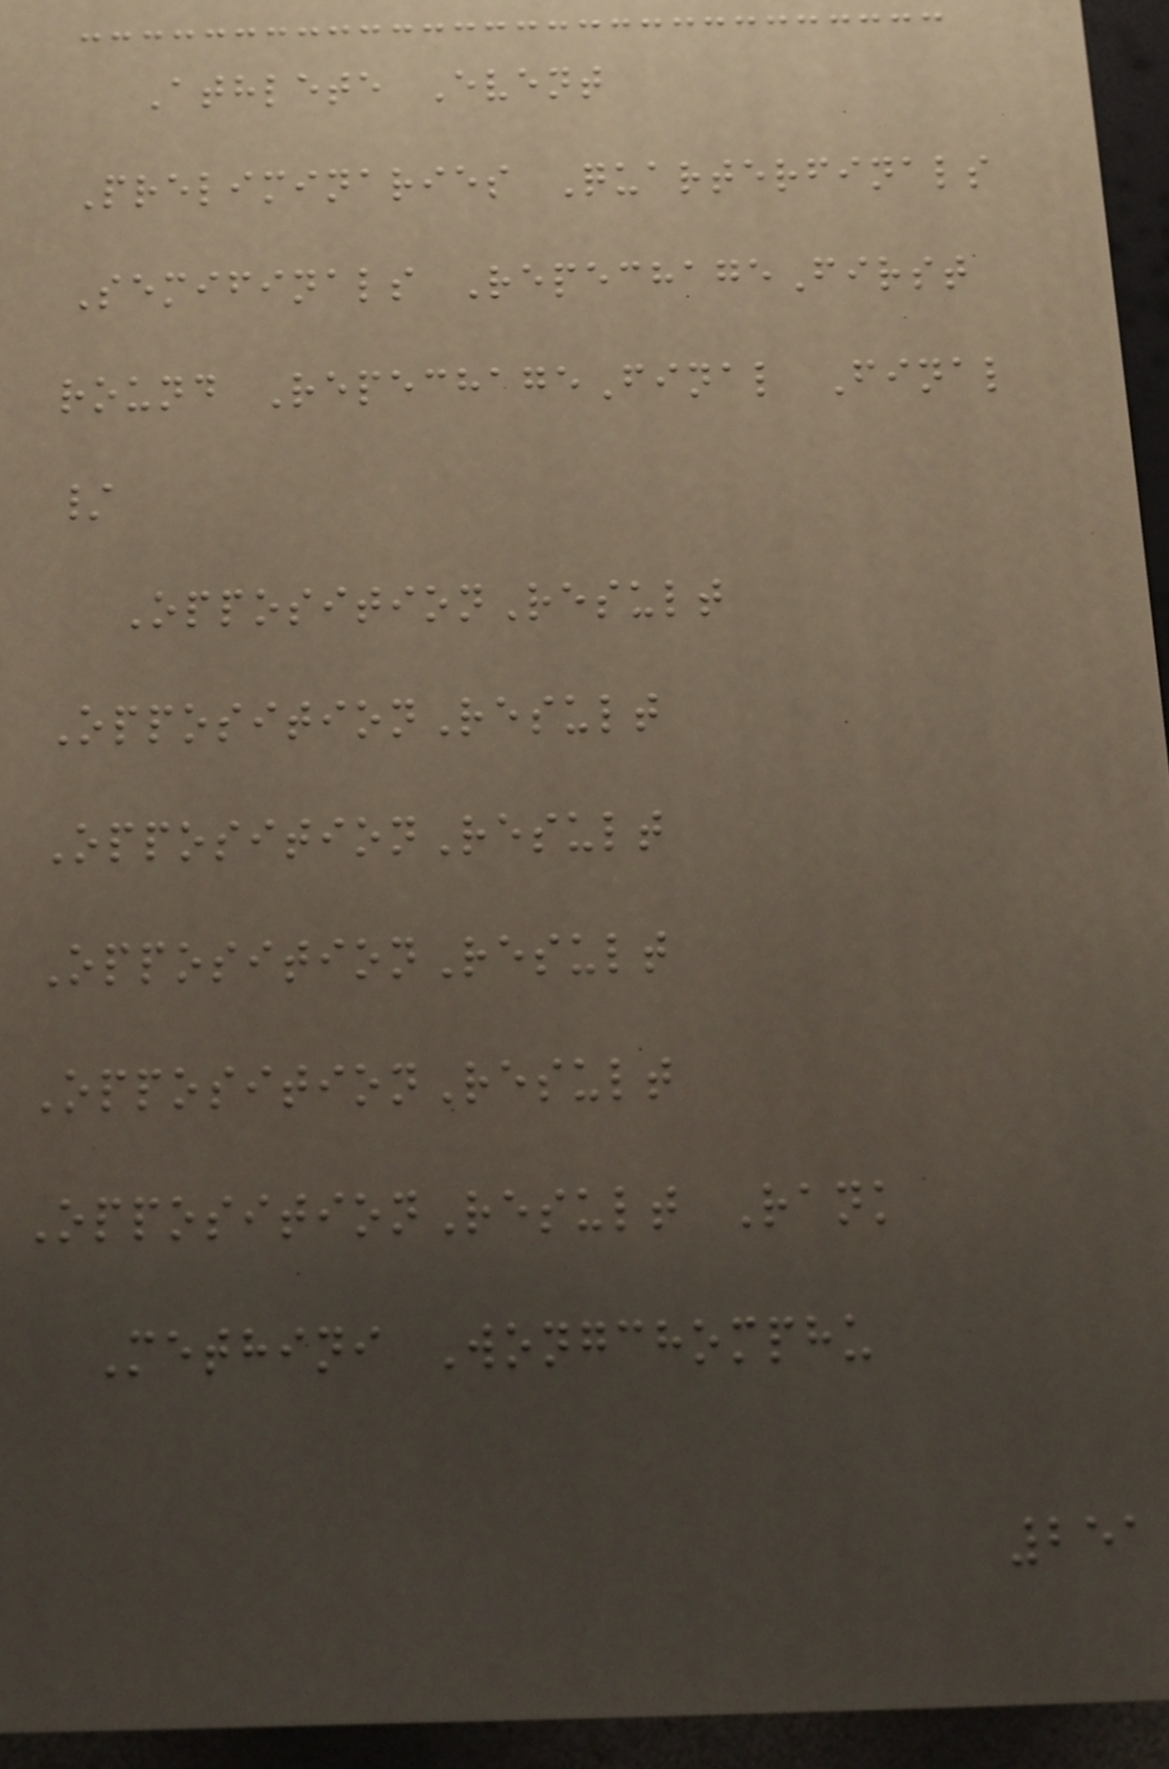Athlete Event
Preliminaries Quarterfinals
Semifinals RepechageFirst
round RepechageFinal Final
/
OppositionResult
OppositionResult
OppositionResult
OppositionResult
OppositionResult
OppositionResult Rank
Methini Wongchomphu
251
